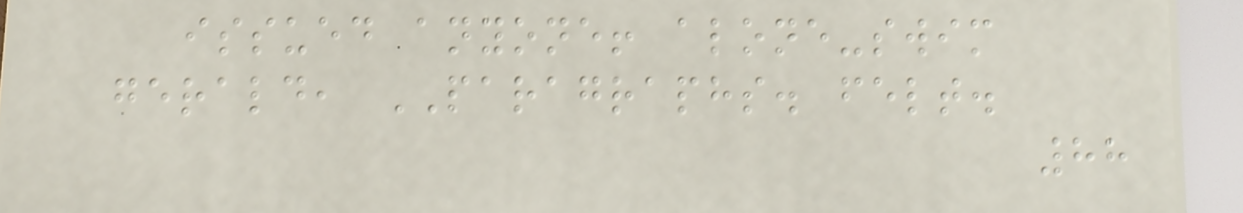issued anyone! alone-swim
gerald, PARAGRAPHS. felt.
88
